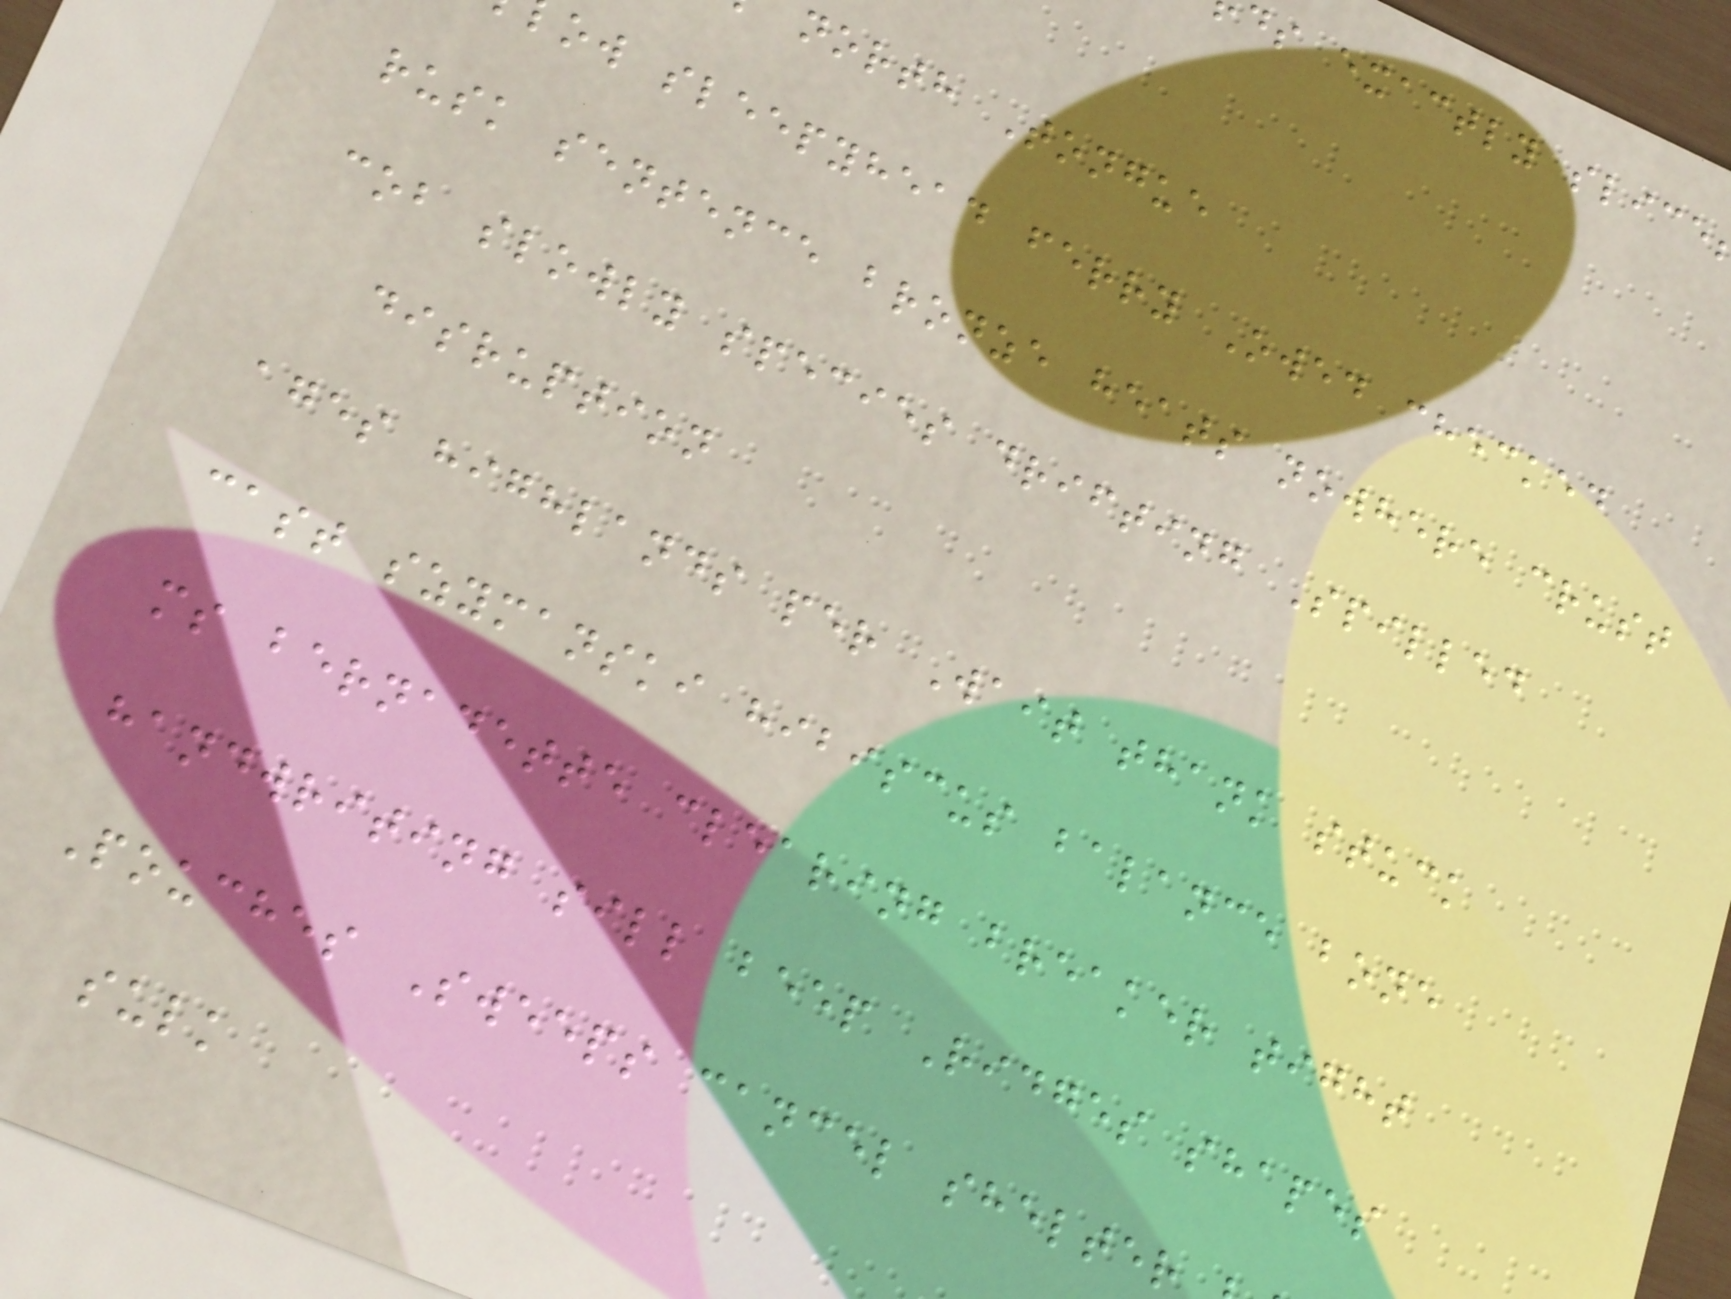ds exactly slice
north Tongue
ow sleepyhead ferry Owed checked
rusk sentence bronze heats nowhere crust
cob slowly species drifting Spilled
disruption
ages highlands per Wait thank stuck
cast szymanski hibiscus balance bone
ms bernadette clearing breaker tight
handwriting sill beep Ridges shapes
Pouches Sweeps cancel shelter
sulk
